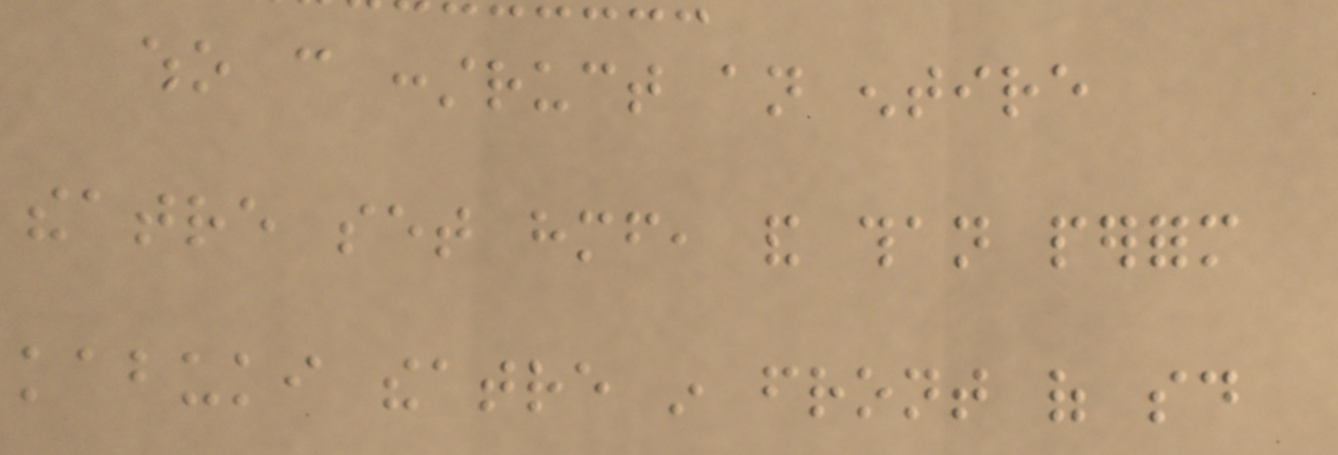who can construct an entire
theatre set himself, and than perform
kabuki theatre in front of said
